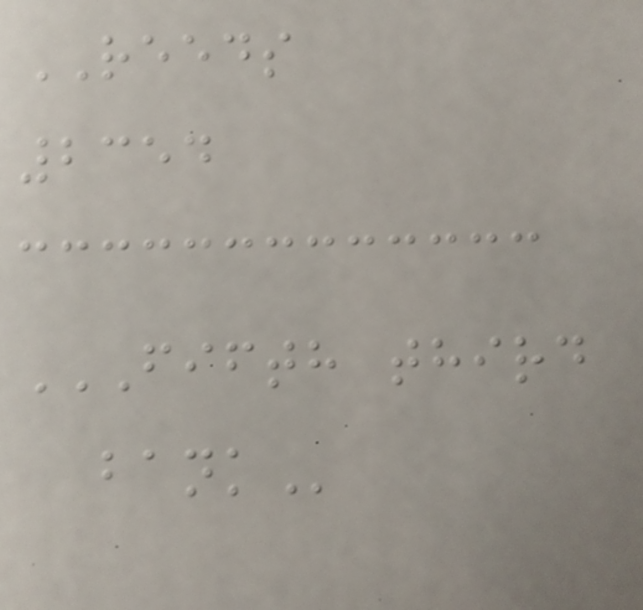REEDS
2354
FIFTH THIRD
BANK
